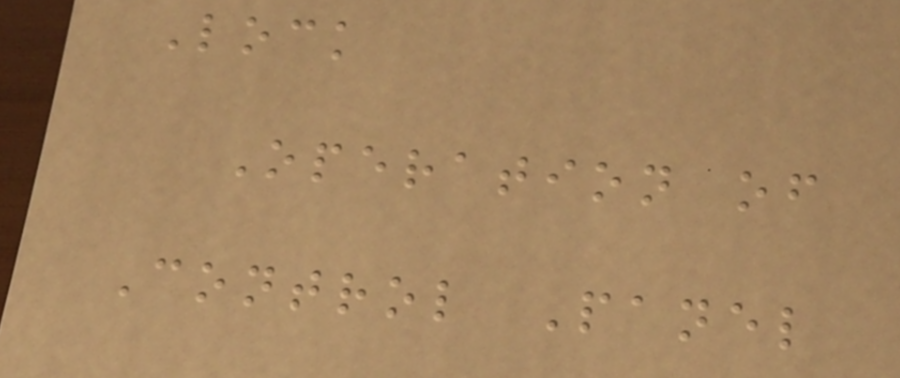Lock
Operation of
Control Panel
